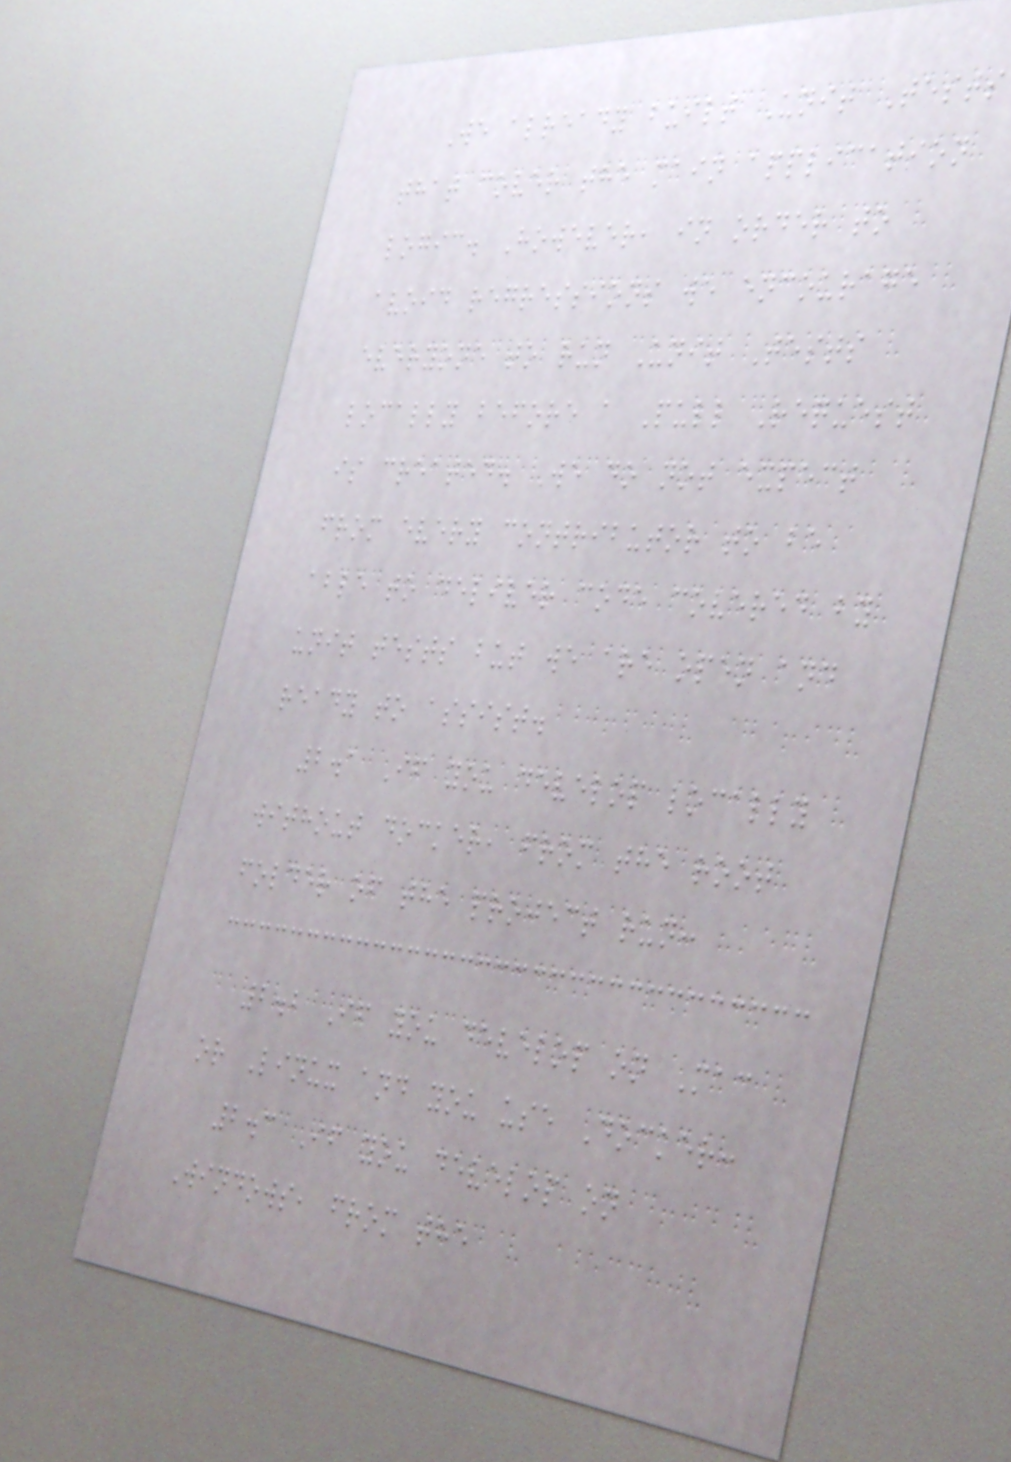We already built Unit Tests
that cover the main application
logic. However, in order to
avoid regressions we encourage
everyone to run Unit Tests
locally before a Pull Request
is created. We do not expect
from every contributor to be
able to deliver code covered by
unit tests but we are open and
ready to assist.
2.1 If you develop locally
without docker, from the root
folder of the project run:
2.2 If you develop on Mac
or Linux and you use Docker:
2.3 If you develop on
Windows, from the
